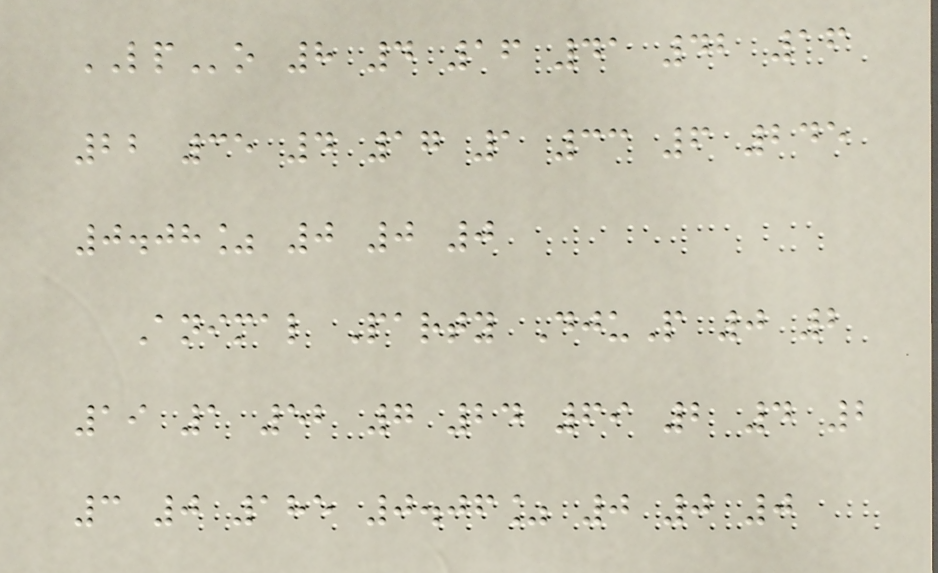LPo 8 4 16 41 42 16
22 35 4 17 1 33 6 245
0.08% 0 0 0
Animal Party DjuP 0 2
19 1 52 7 24 69 2 4 2
3 0 185 0.06% 0 0 0
